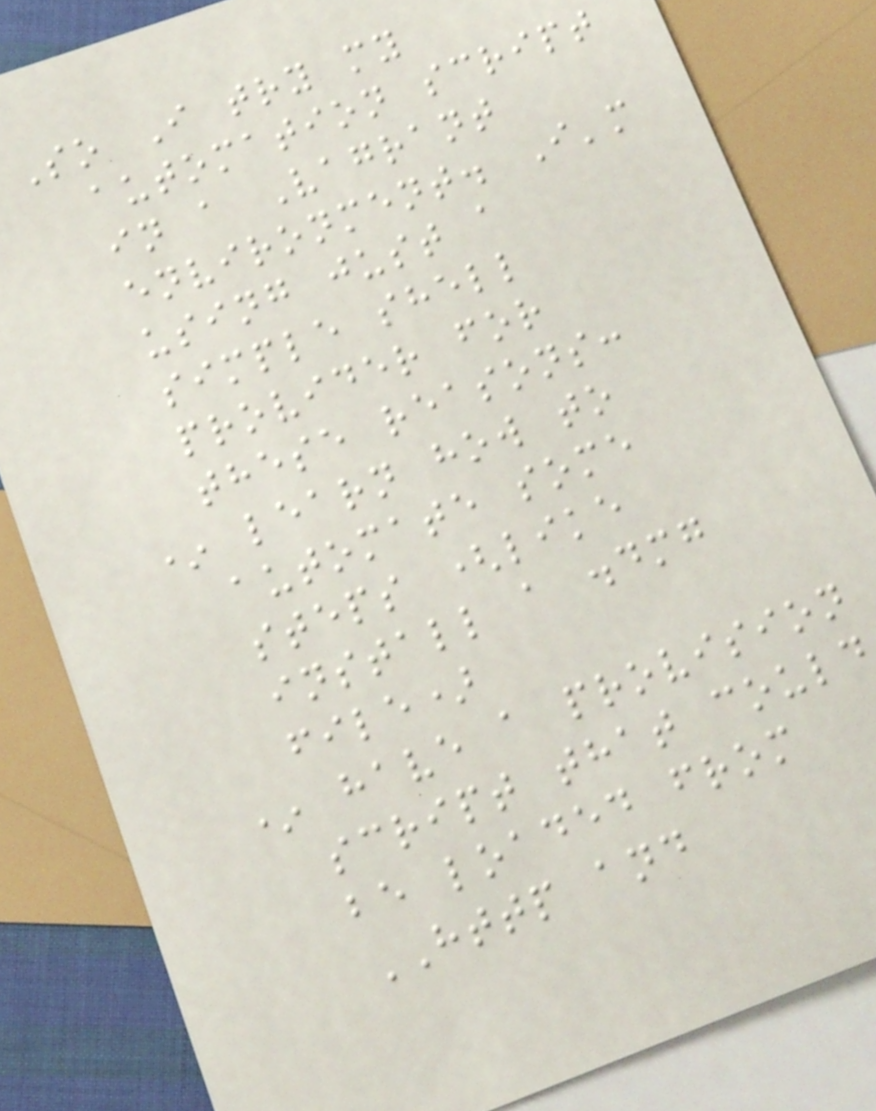So I try my
automation script
in a Vagrant
environment. I'm
using just a
simple shell
provider for
these reasons:
* learn how to
automate some
steps (like
install a .dmg
file)
* have a provision
script that could
be loaded from
HTTP and
